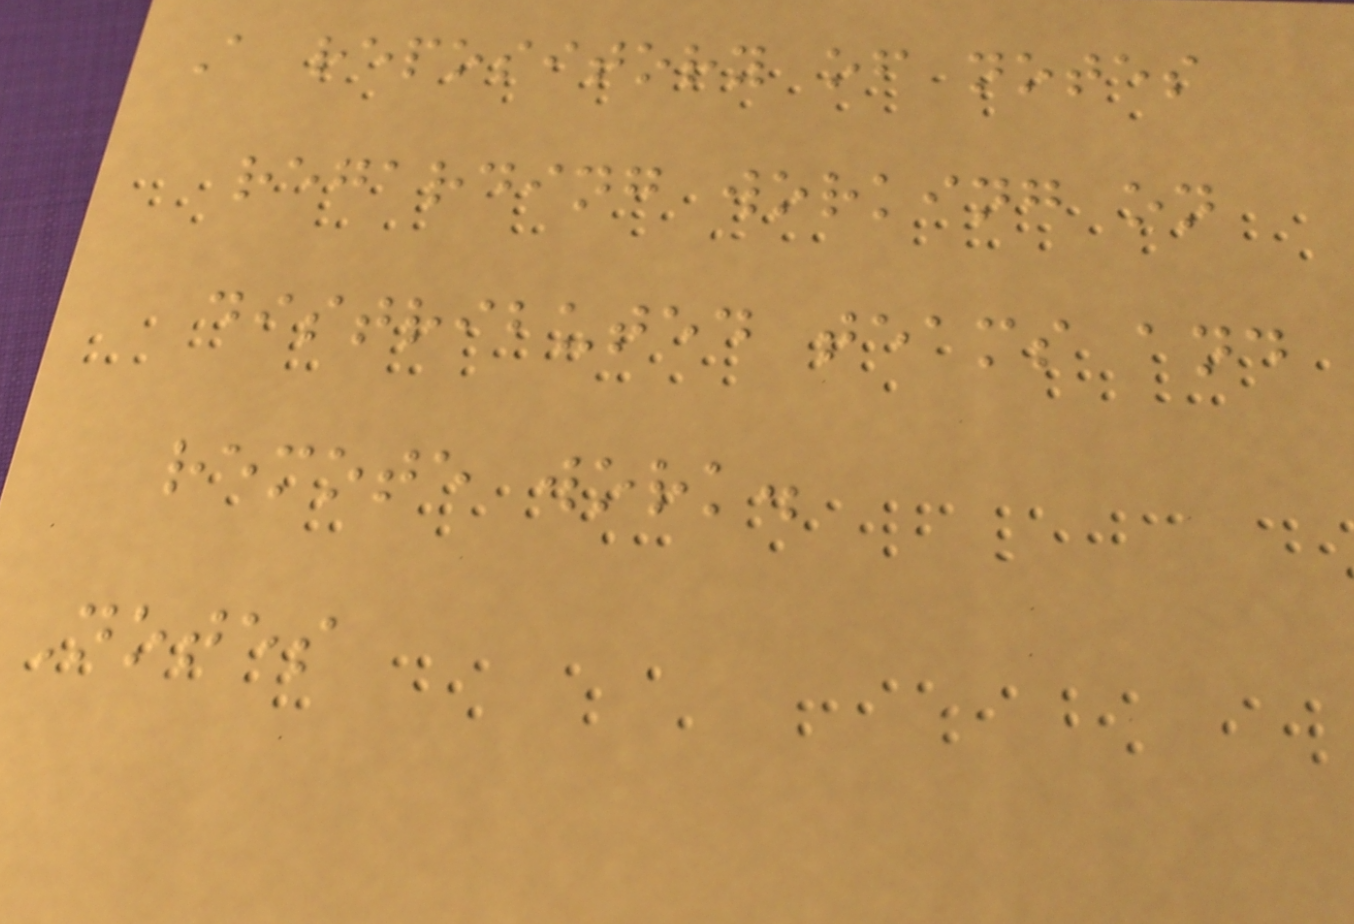A repository of notes
regarding working on
distributed teams and
remote work.
Notes
